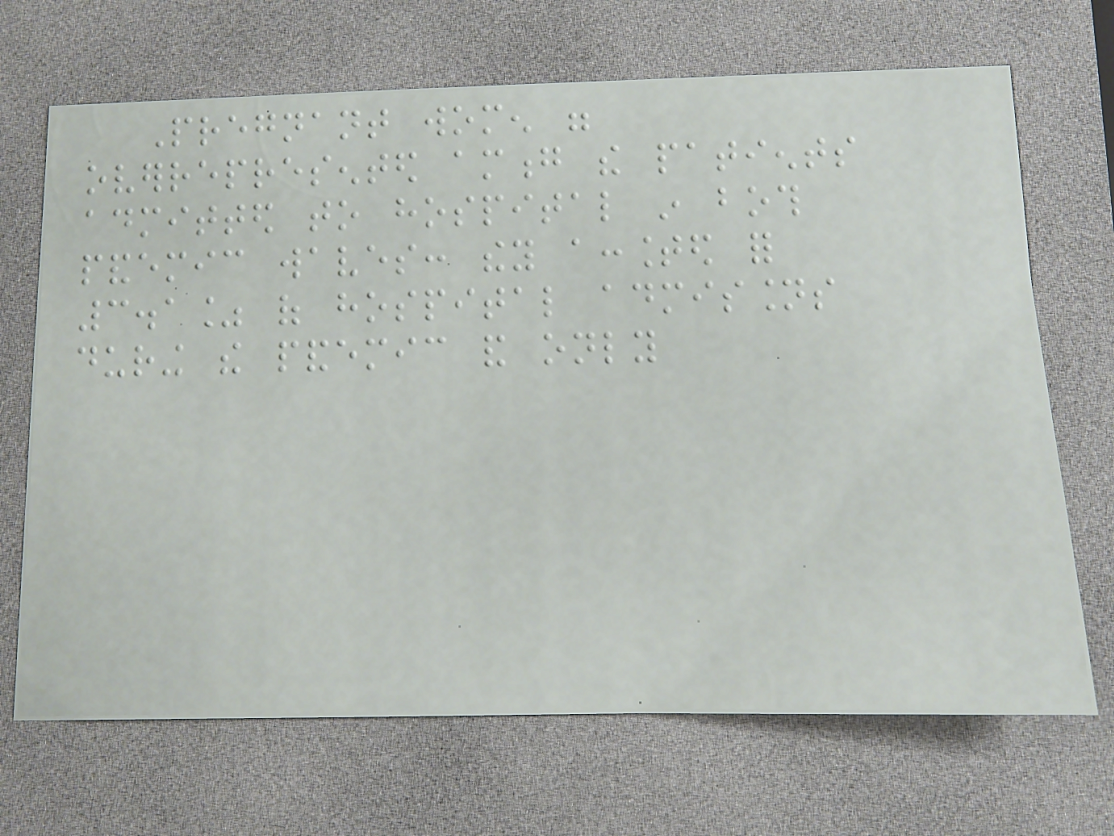Pregnant women were
overrepresented among the patients
admitted to hospital in both
pandemic waves: they accounted for
3.1% of hospital admissions
during the pandemic and only
